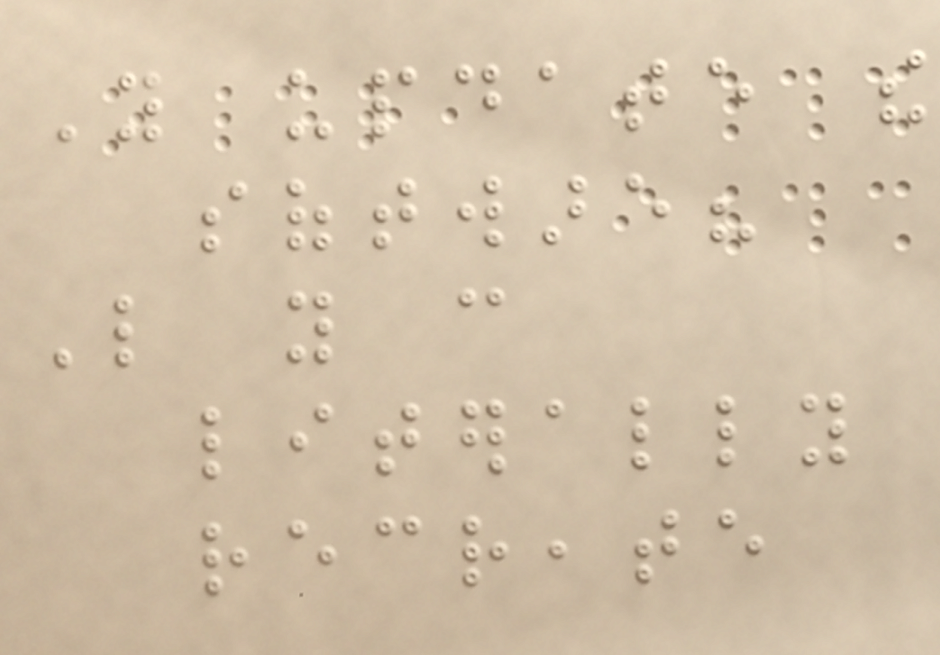You update the
software?
Like you can
literally
recreate
